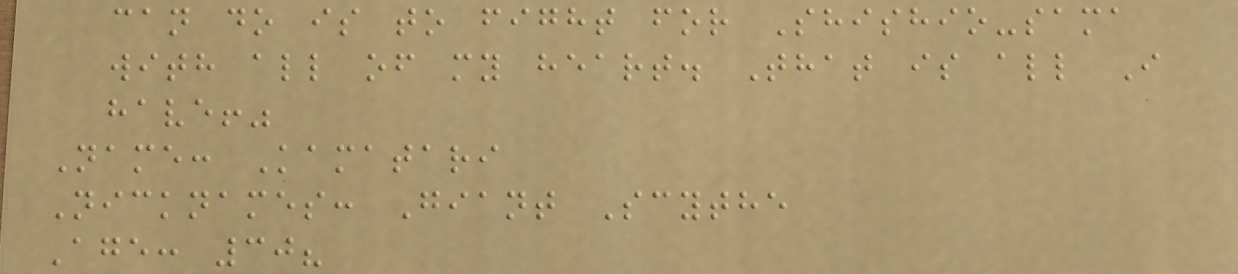can do is to fight for Shishio-sama
with all of my heart. That is all I
have!"
Name: Kamatari
Nicknames: Giant Scythe
Age: 30?
